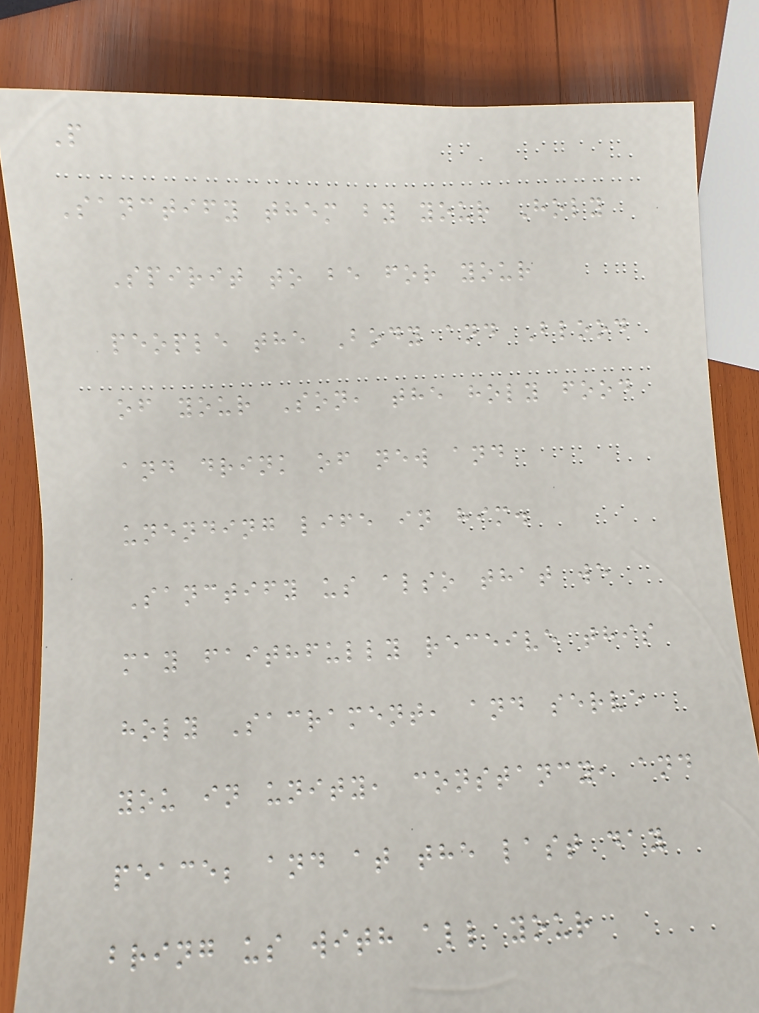P
Sanctify them by your Holy
Spirit to be for your
people the Body and Blood
of your Son, the holy food
and drink of new and
unending life in him.
Sanctify us also that we
may faithfully receive this
holy Sacrament, and serve
you in unity, constancy, and
peace; and at the last day
bring us with all your
